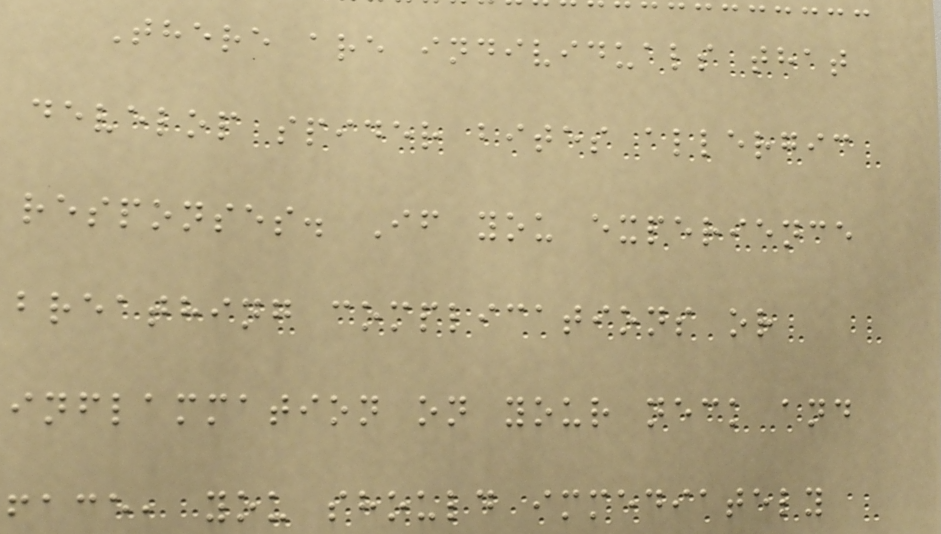There are individuals that
develop spider bites allergic
responses. If you experience
breathing complications or
inflammation on your neck and
face, you should immediately
